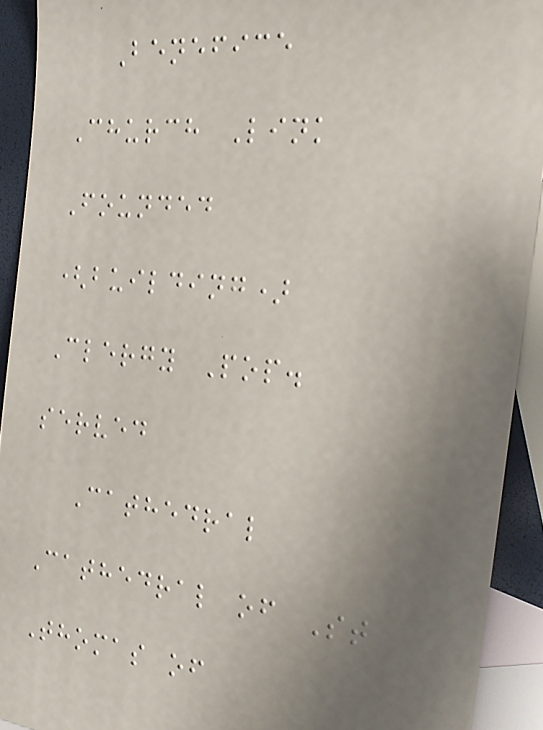Benefice
Church Link
Founded
(building)
Clergy Pop.
served
Cathedral
Cathedral of St
Thomas of
